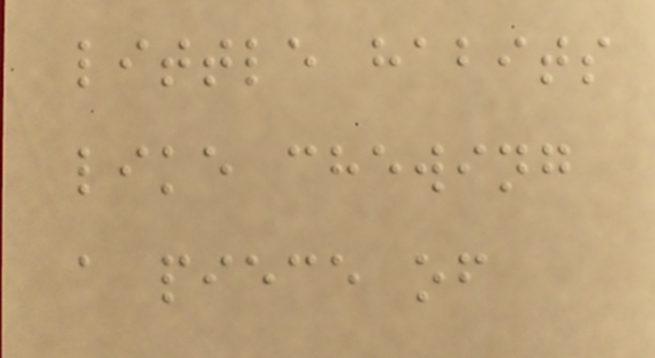little habits
like chewing
a piece of
